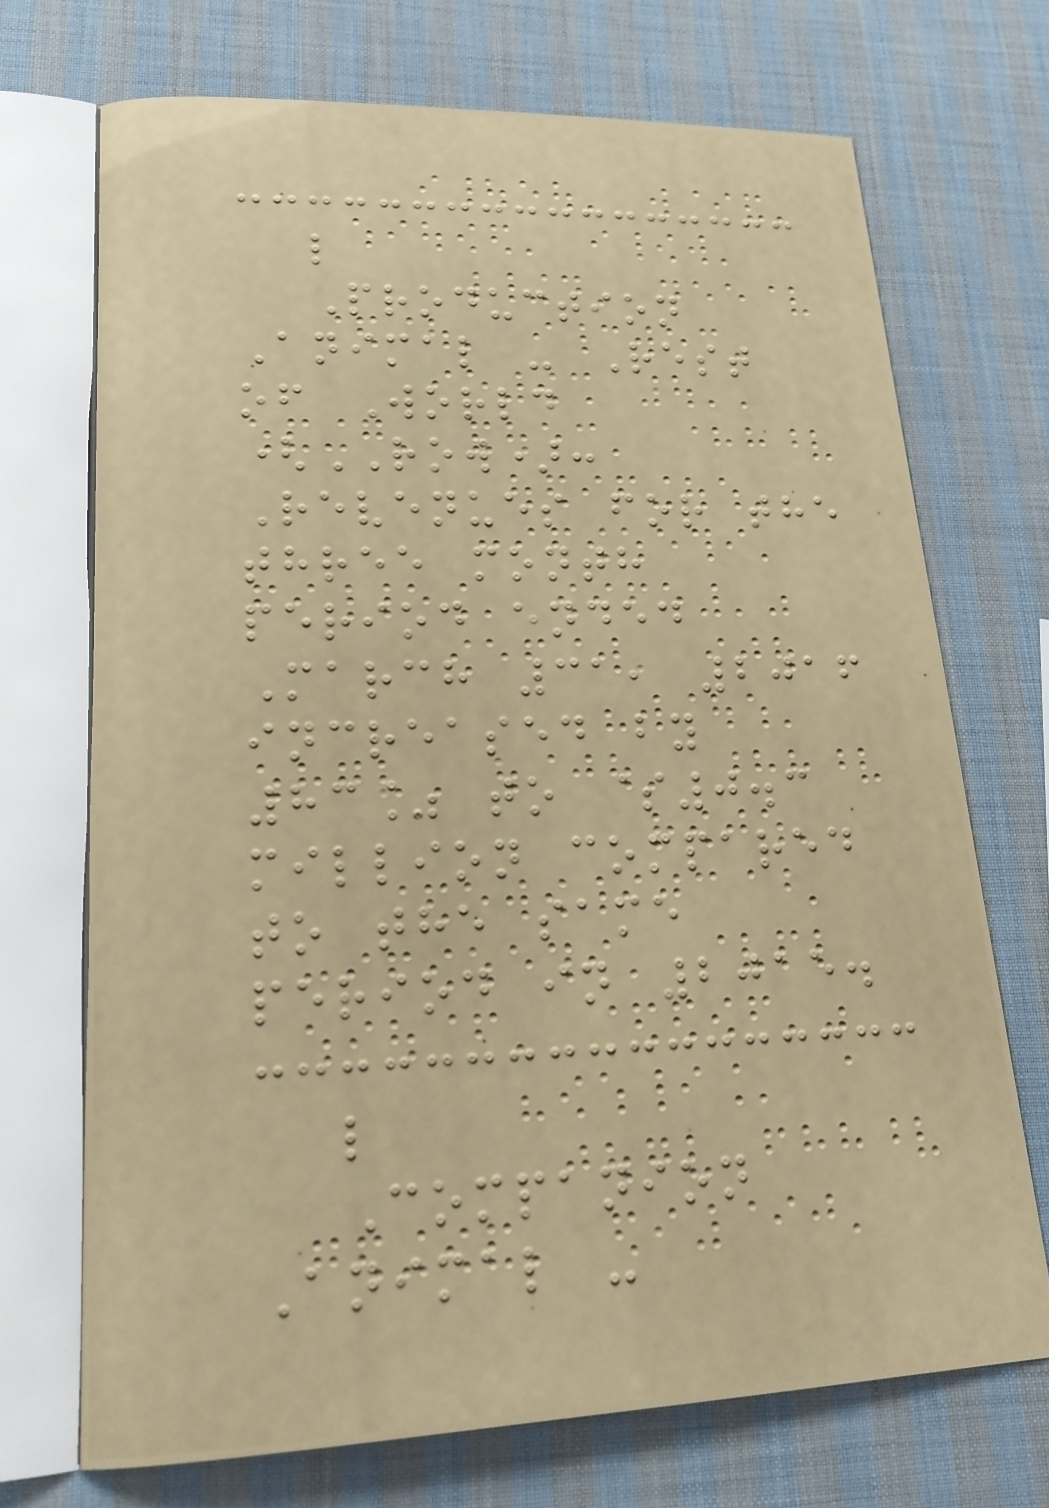l
Production
Animal - Rest
of World
(ROW):
Revenues for the
three month
period ended
March 31, 2016
increased by
83% to $0.3
million compared
to the same
period in 2015.
l
Companion
Animal -
